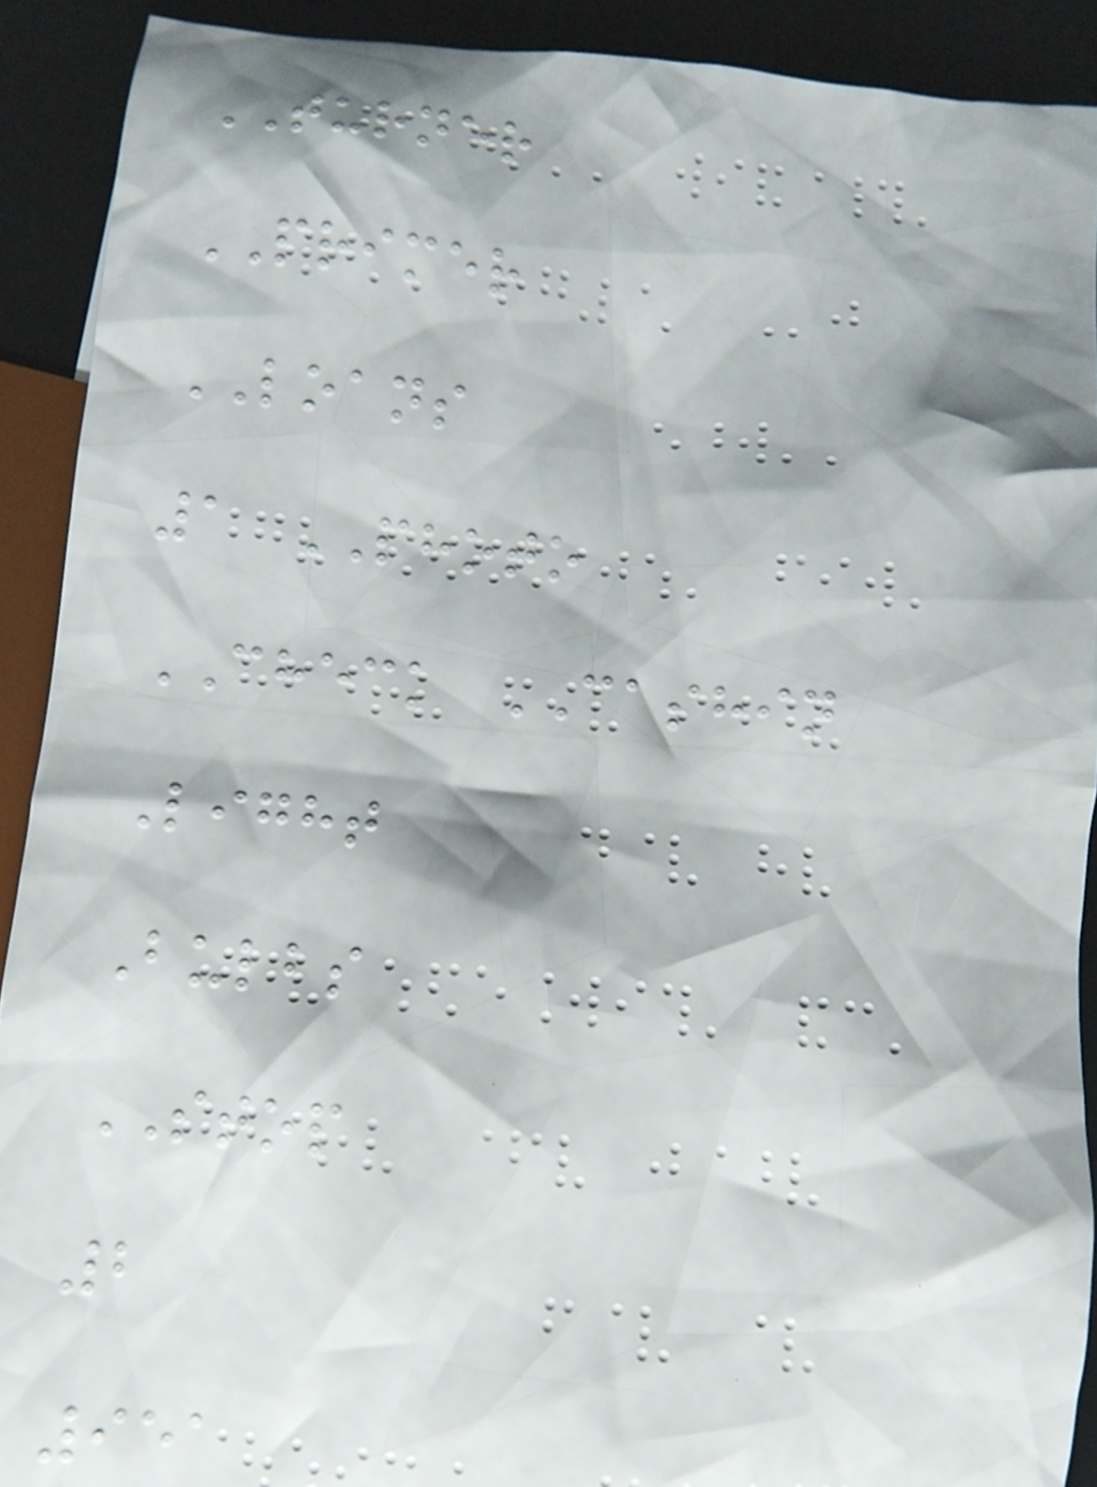TURNER
PRIMER
LOANS
1 PHOTO
CHECK CASHIN
Light
Bulbs
STOP
2
951
